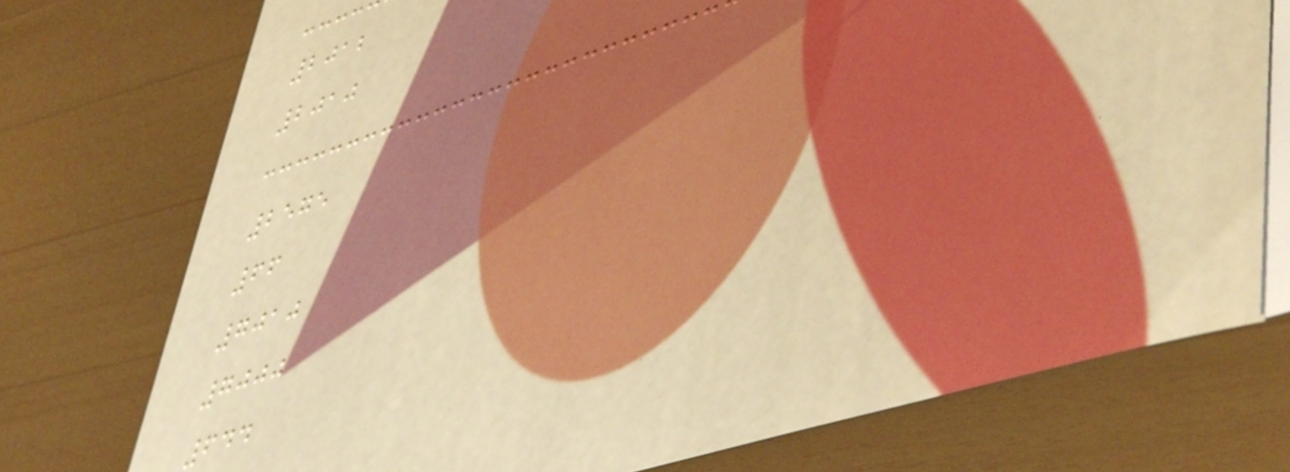2012
2010
2575
66
7010
7000
644
